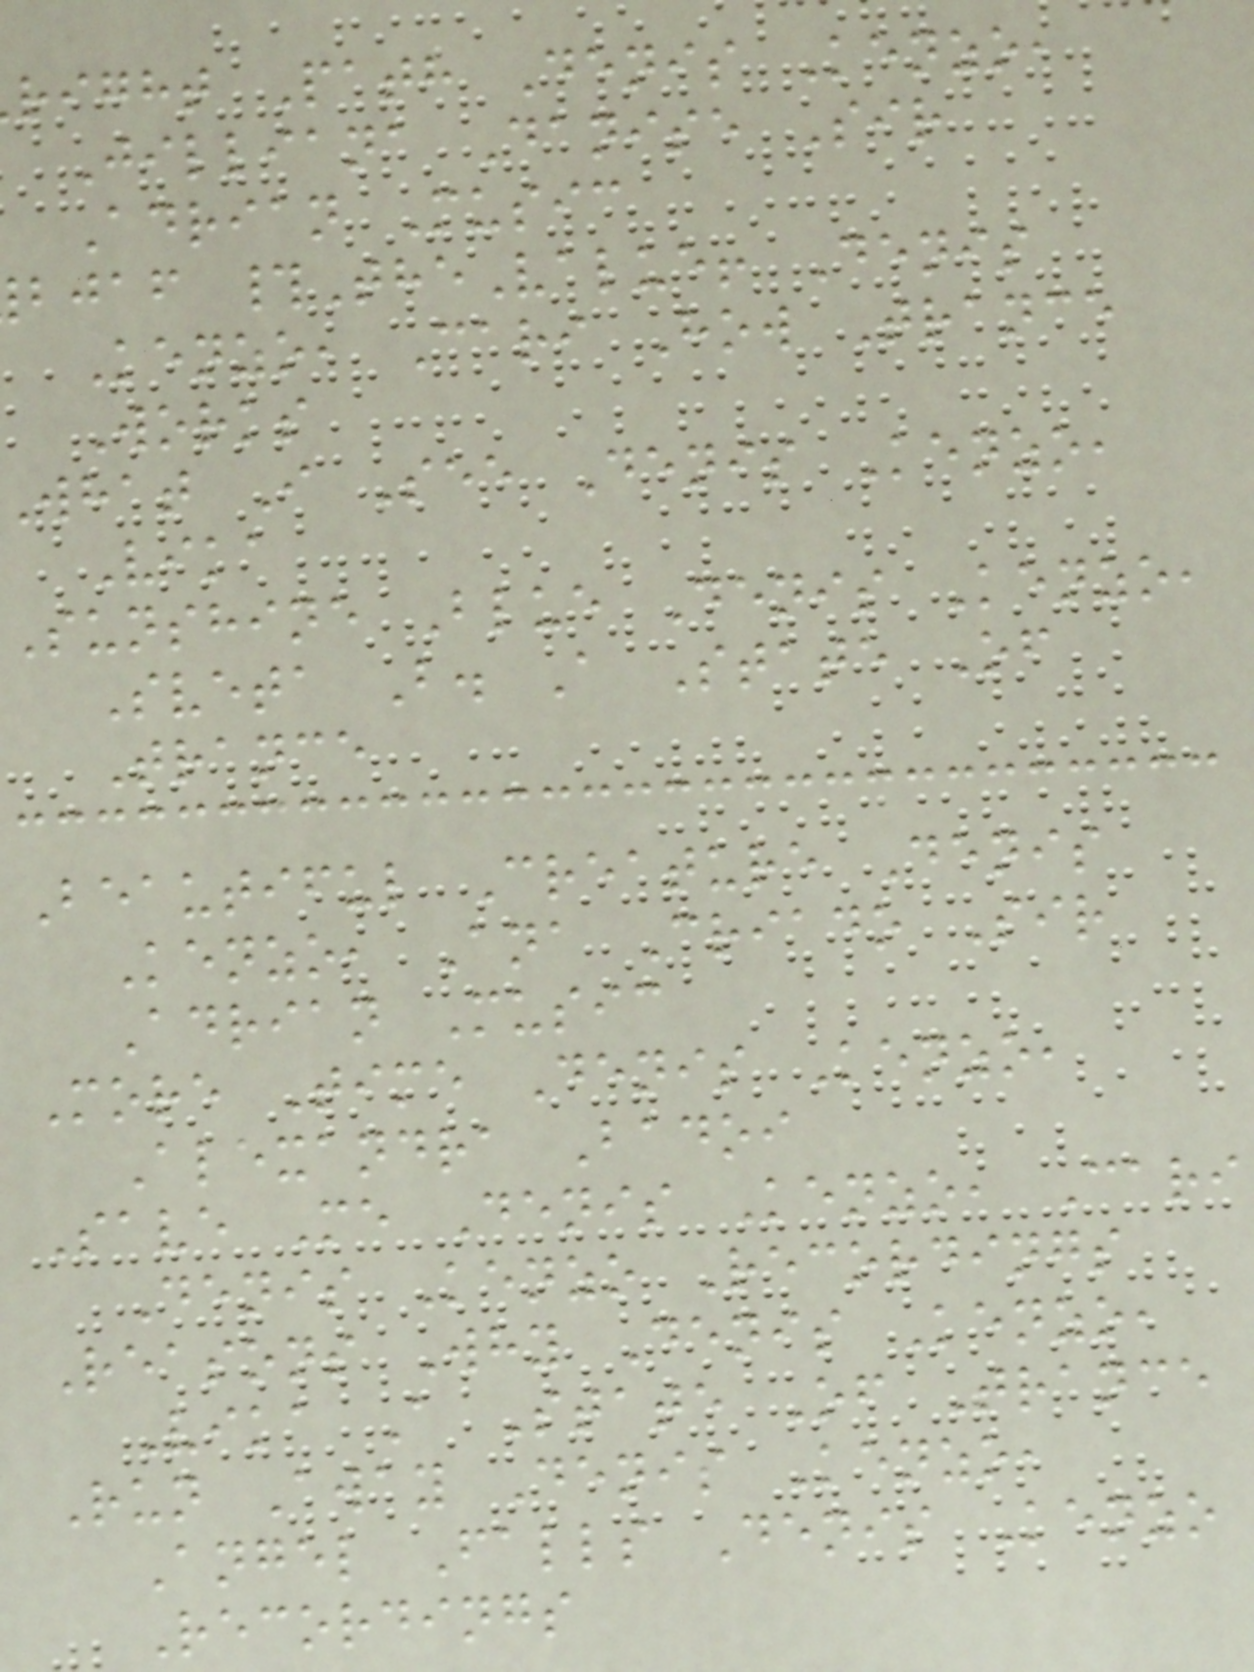right Path Denis Kenzo,
Jilliana Danise Sir
Adrian Music
bjaf #TheValue! Denis
Kenzo, Cari How Trance
Works
what I See Denis Kenzo,
Vika
Sunshine Blue Denis Kenzo,
Sveta B. A State Of
Trance
Beautiful Creature Denis
Kenzo, Ana Criado Sir
Adrian Music
More Time Denis Kenzo,
Alexandra Badoi
Save Me Denis Kenzo, Cari
Denis Kenzo Recordings
Reasons Why Denis Kenzo,
Vika A State Of Trance
Run Away Denis Kenzo,
Angel Falls Denis Kenzo
Recordings
